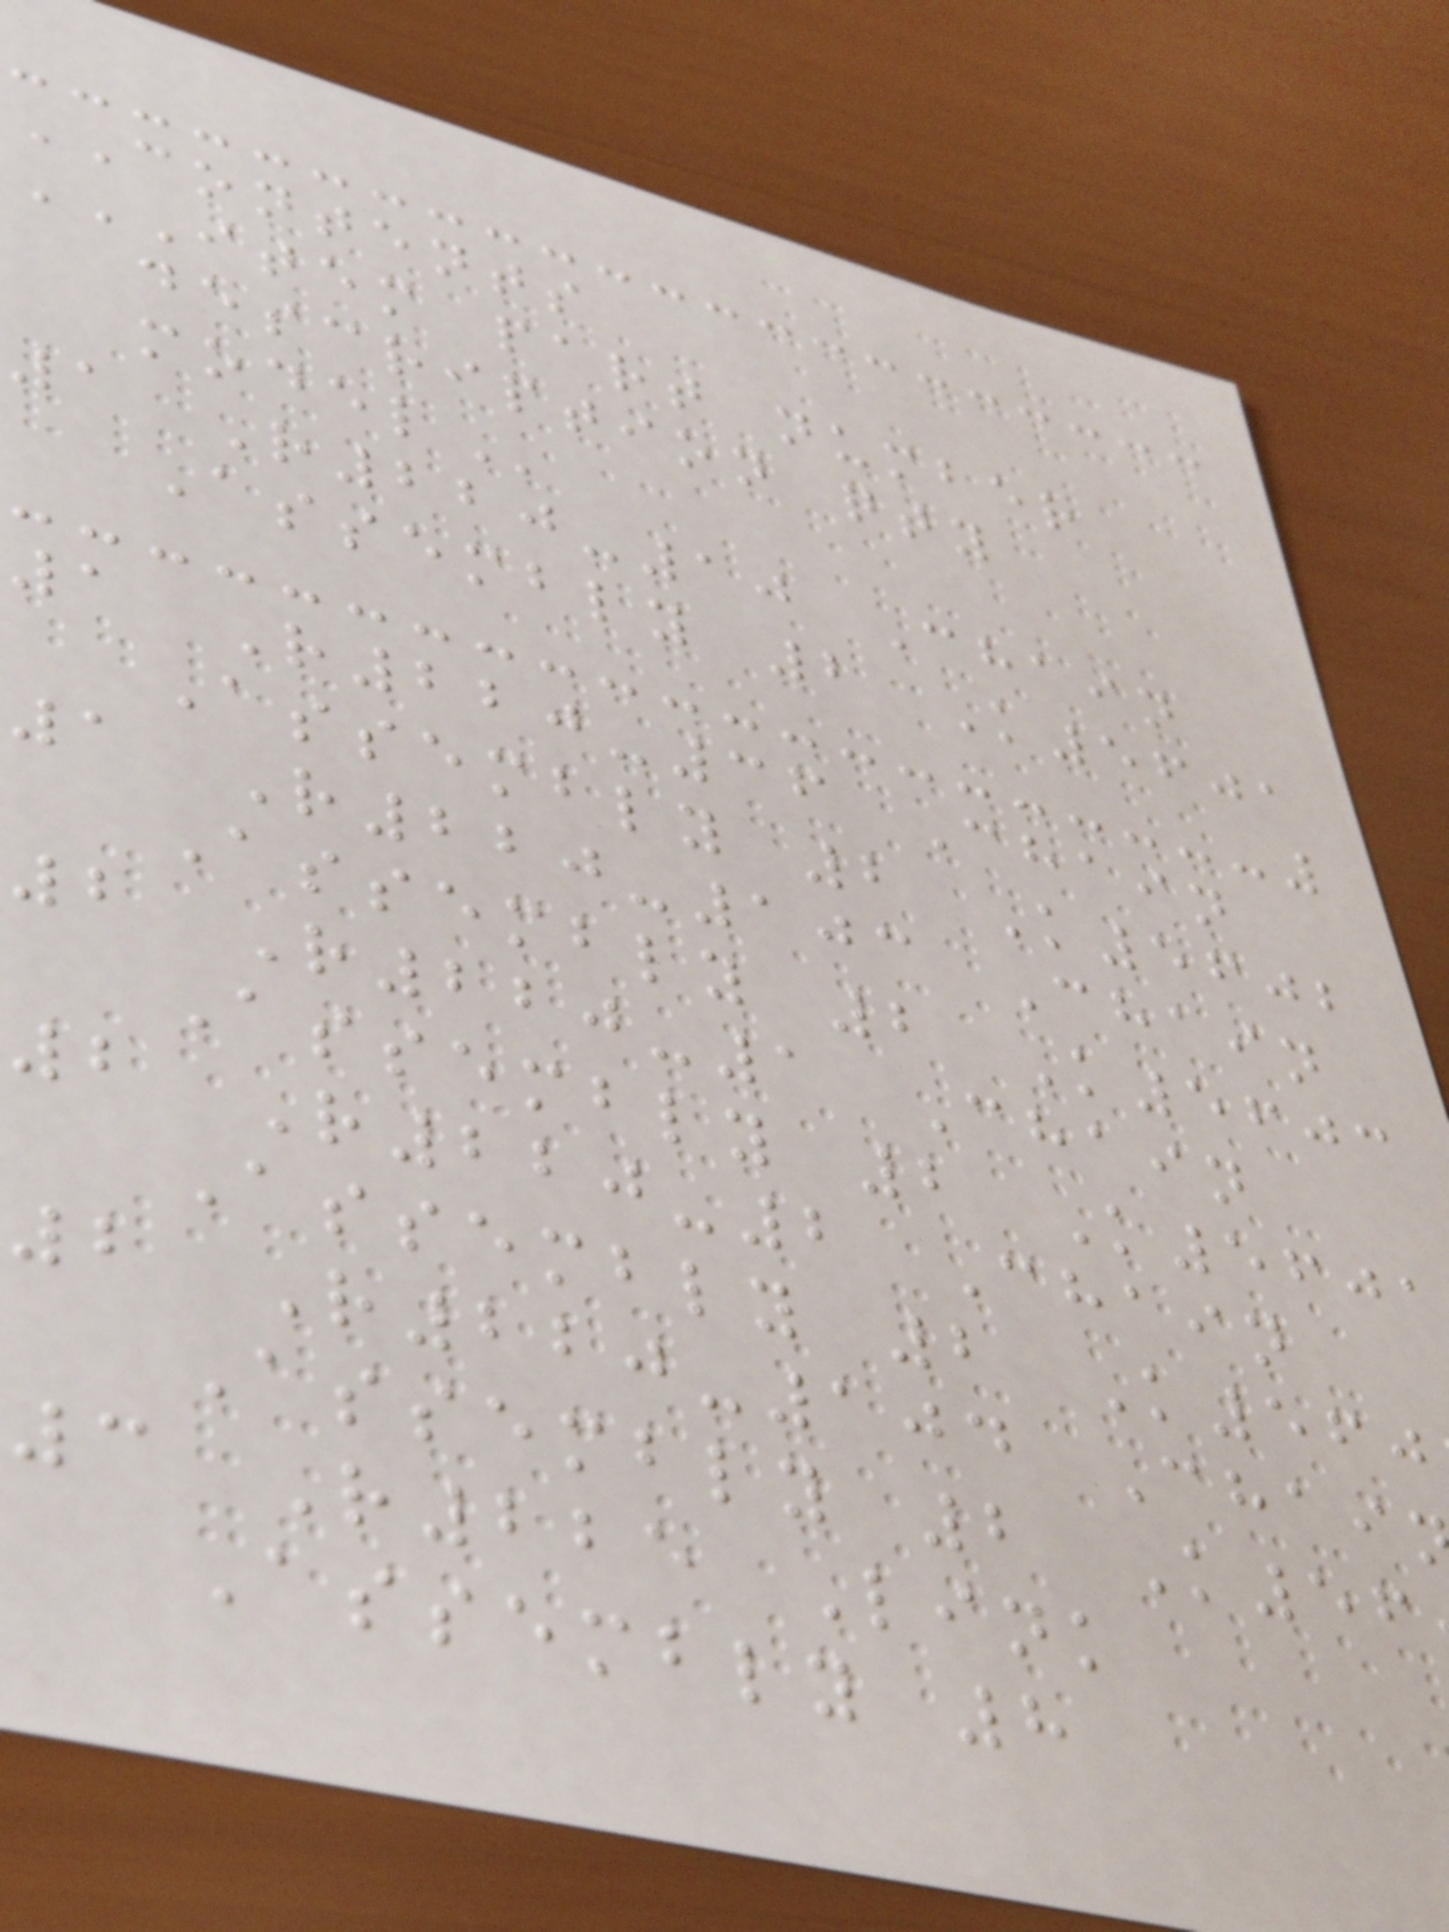CONTENTS
ITEM PART NUMBER
description qty
1 R220-10 Chain
Assembly 2 K5601
1 R220-36 Chain
Assembly 2 K5602
1 R220-103 Chain
Assembly 2 K5603
2 R220-1 Chain
Assembly 2 K5601
2 R220-2 Chain
Assembly 2 K560
2 R220-104 Chai
Assembly 2 K56
3 R225 Link
Assembly 8
